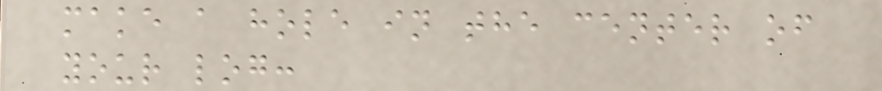make a hole in the center of
your log:
